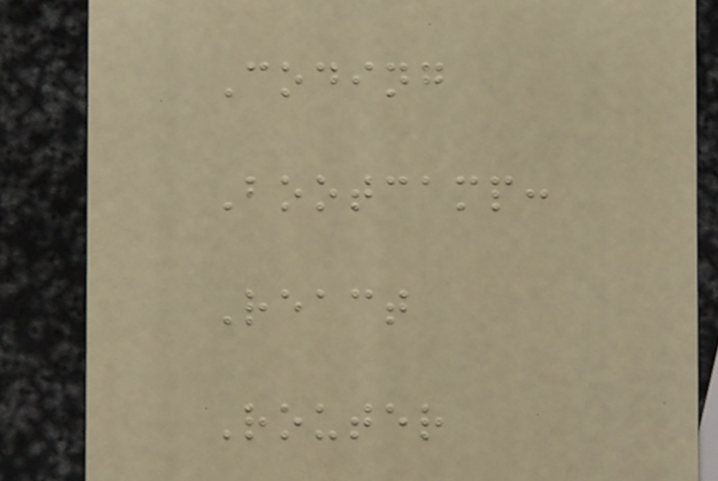Coding
Bootcamp:
React
Router
